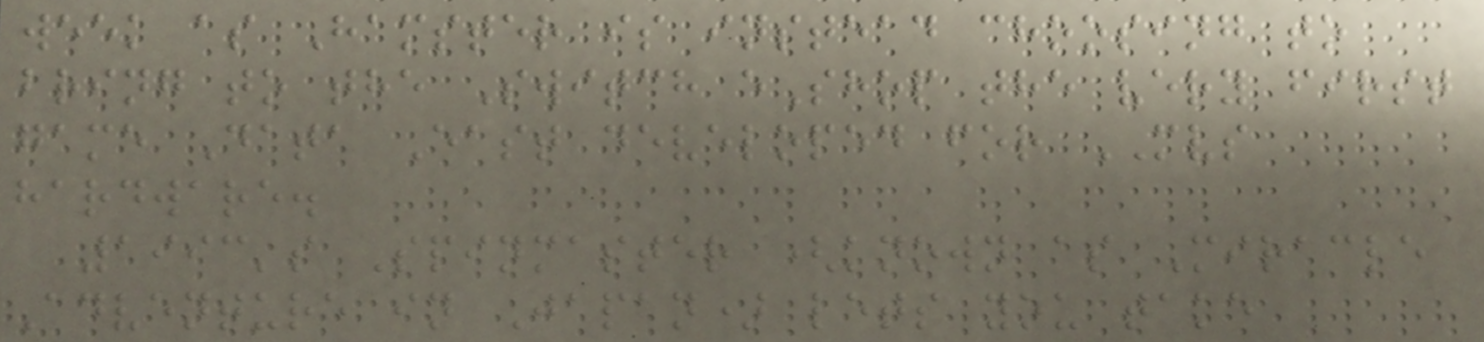week as Hamster is instead choosing to
bring to the Switch eShop the very first
game Data East developed for MVS
hardware.
1993's Spinmaster (known as Miracle
Adventure in Japan) lets you take
